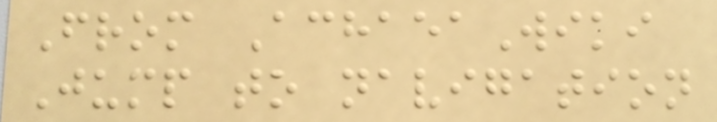From AchaeaWiki
Jump to navigation
